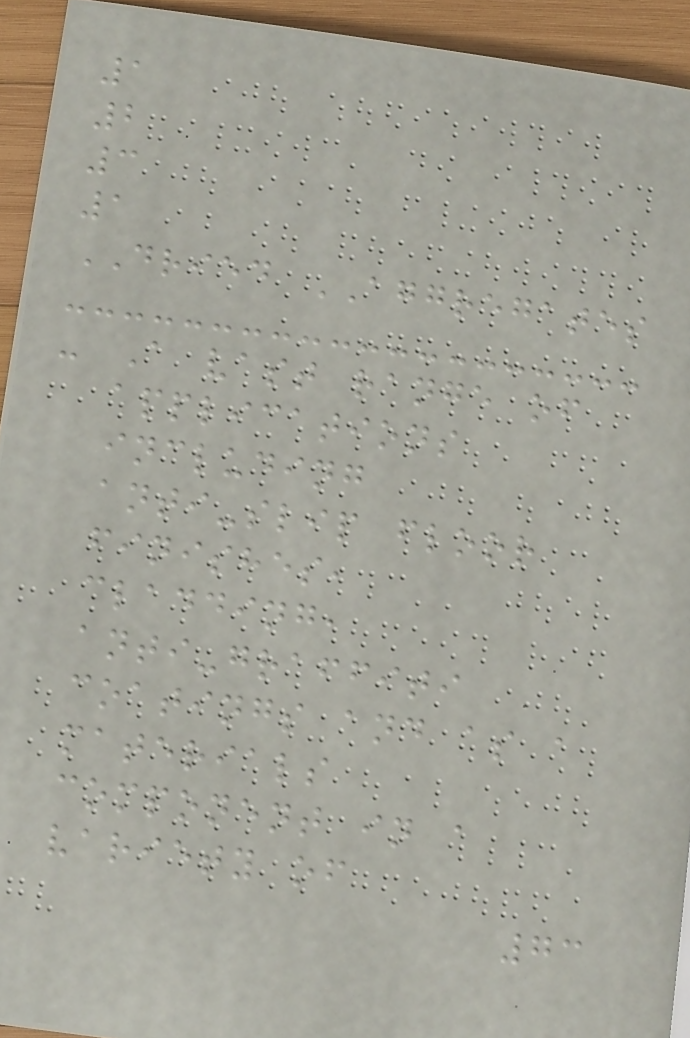1
2
3
1
DRIED AGGREGATES
- A vast range of
applications
including
anti-slip floor
finishes,
cladding,
anti-graffiti
coatings and as a
materials
component in a
variety of
73
